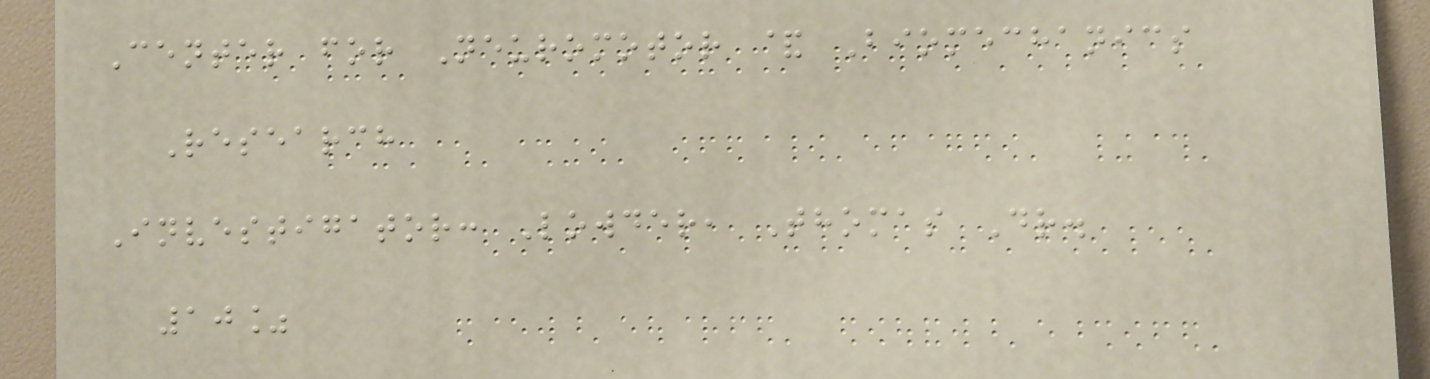Center for Neuromotor & Biomechanics
Research
Investigator: Lowder, Thomas Dr.
10%
